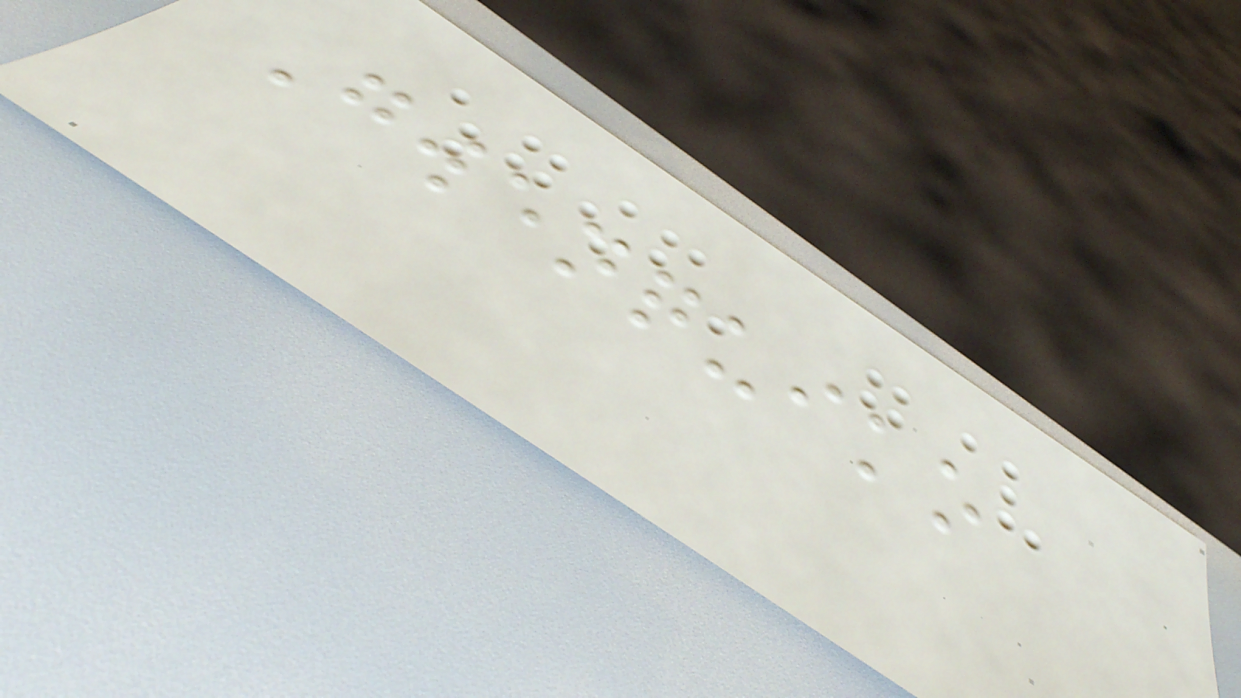Gwenquiko
